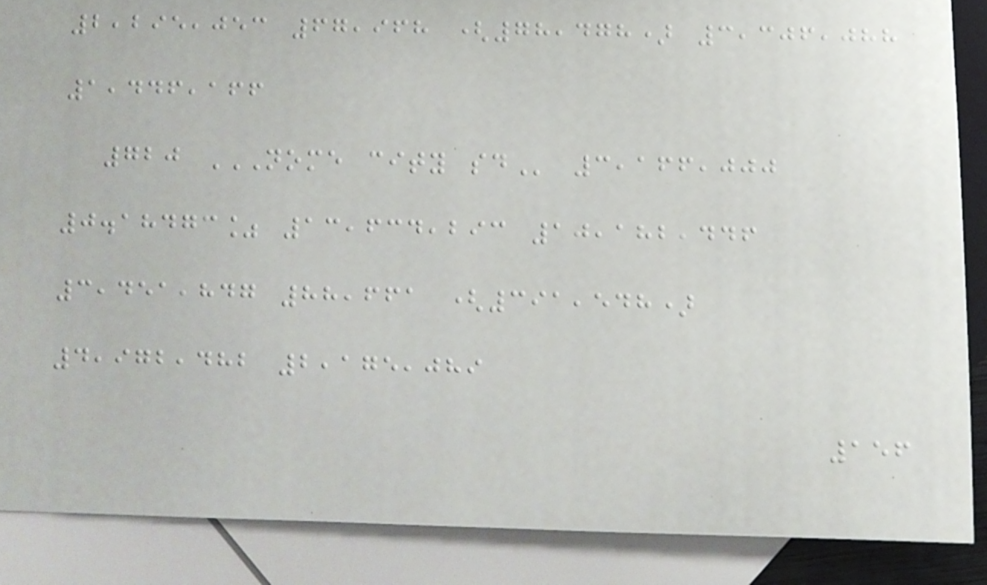2,295,053 67,968 (78,478) 3,306,088
1,446,166
720 NOME CITY SD 3,166,000
0.18473% 13,634,293 10,182,446
3,451,847 88,661 (391,548)
4,972,482 2,175,089
156
